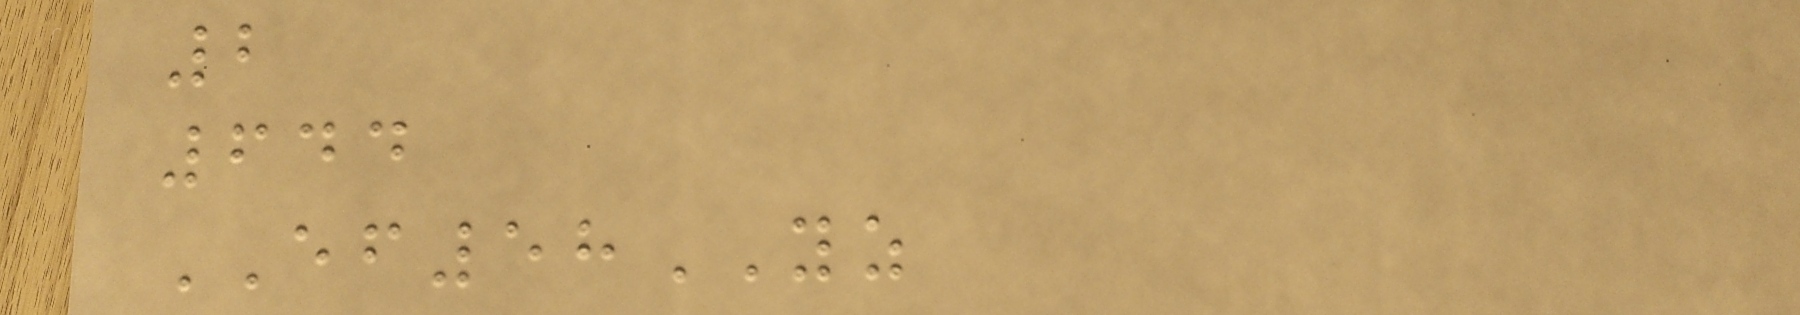2
644
EF58YZ
